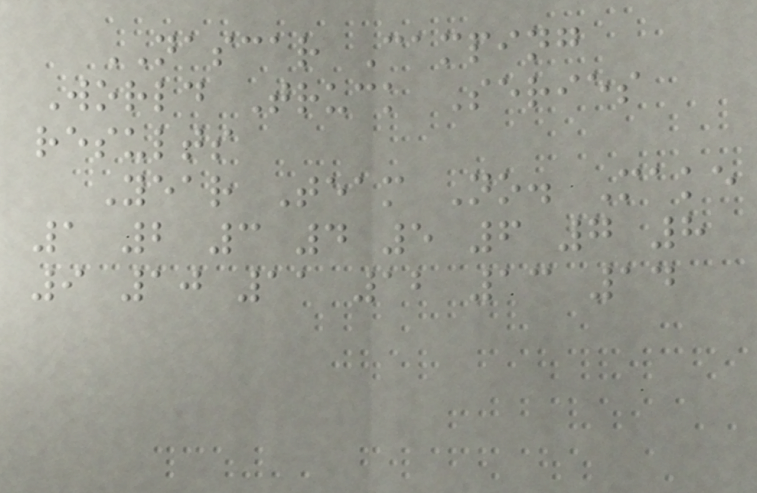NASCAR Camping
World Truck Series
results
Year Team No. Make
1 2 3 4 5 6 7 8
9 10 11 12 13 14
